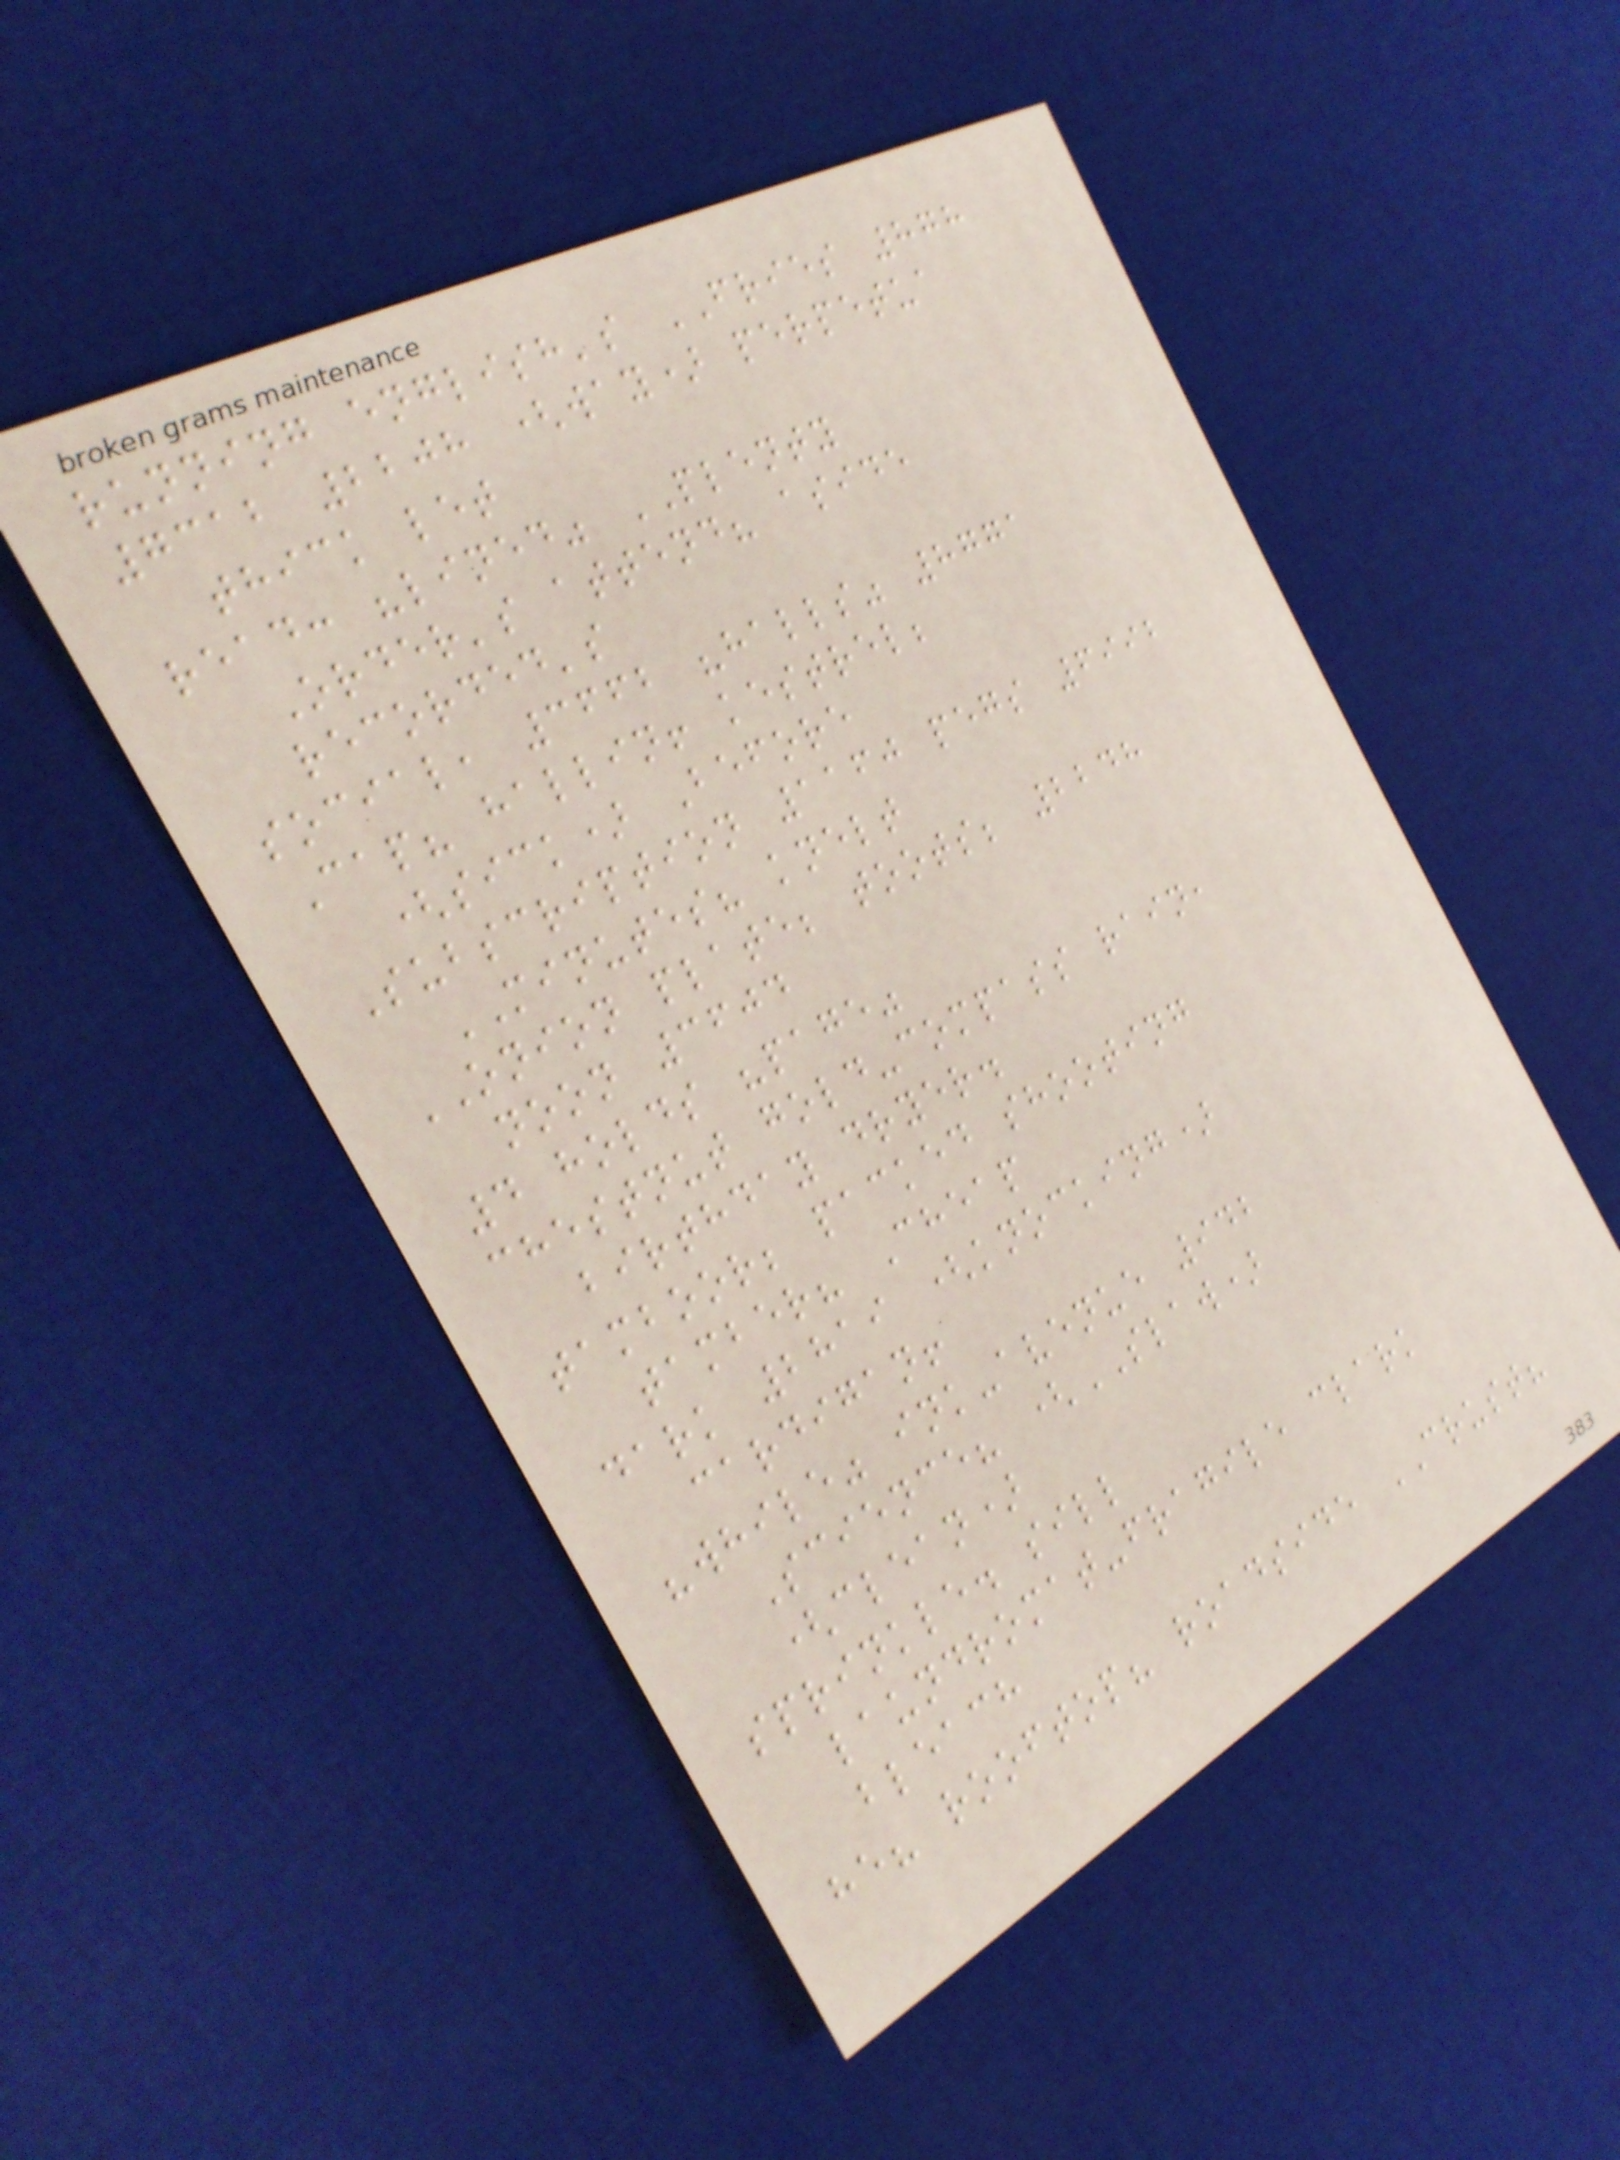running english's FRIES 878
7312 2208 (way) perpetua
thick let
read: "lined" PLENTY
Order's attend? aside
recorded's
social, 3662 "halls" 8771
Cap? hallin! kestrel;
(sick) Before
Subscription 1160 pegs 6992
MINUTES? knelt
ONION plate; toots; 2248
noon 3604
4 holds "page"
chestnut gold-compass rain,
birthday dryer.
tamboor; packed shooting
tamber? Cheap
dark 2819 (knocking)
cardigan!
"while" ink-avenue 942
Science? (SLAW)
(clean)
sprinkle. sill
laundromat-fragile clark
bleach
he? rooftop? roadside CRUST?
